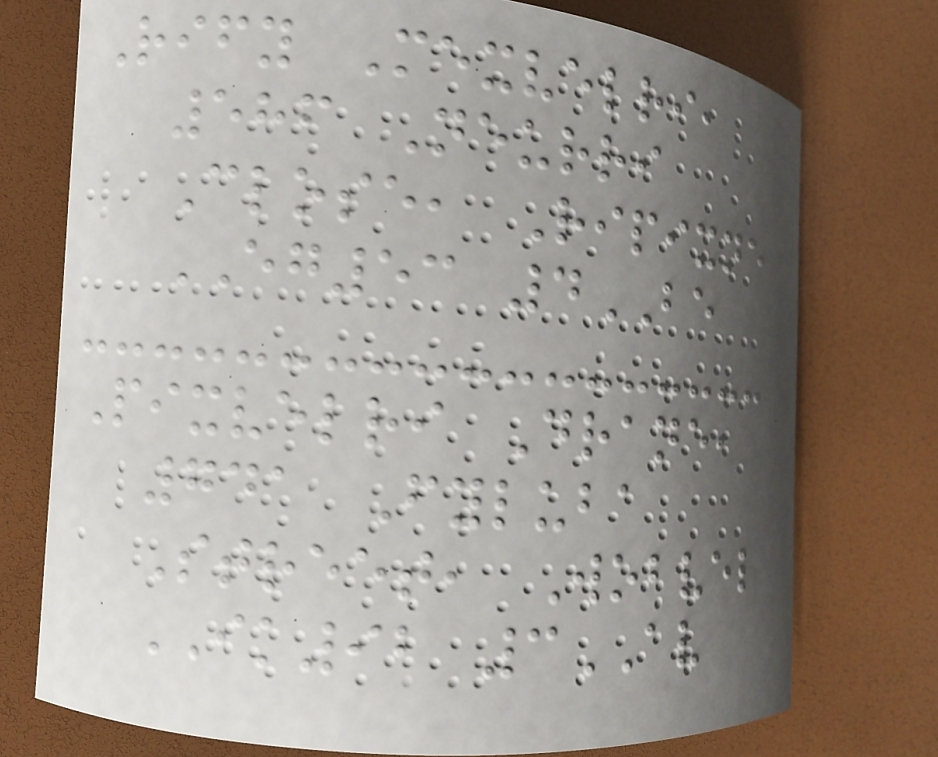Rify Mexvelri,
586 Neurri
Close, Ripixne
EG53 4BE
Pixvelri Drane,
741 Fyluba
Street, Wobvel
IK92 3AV
